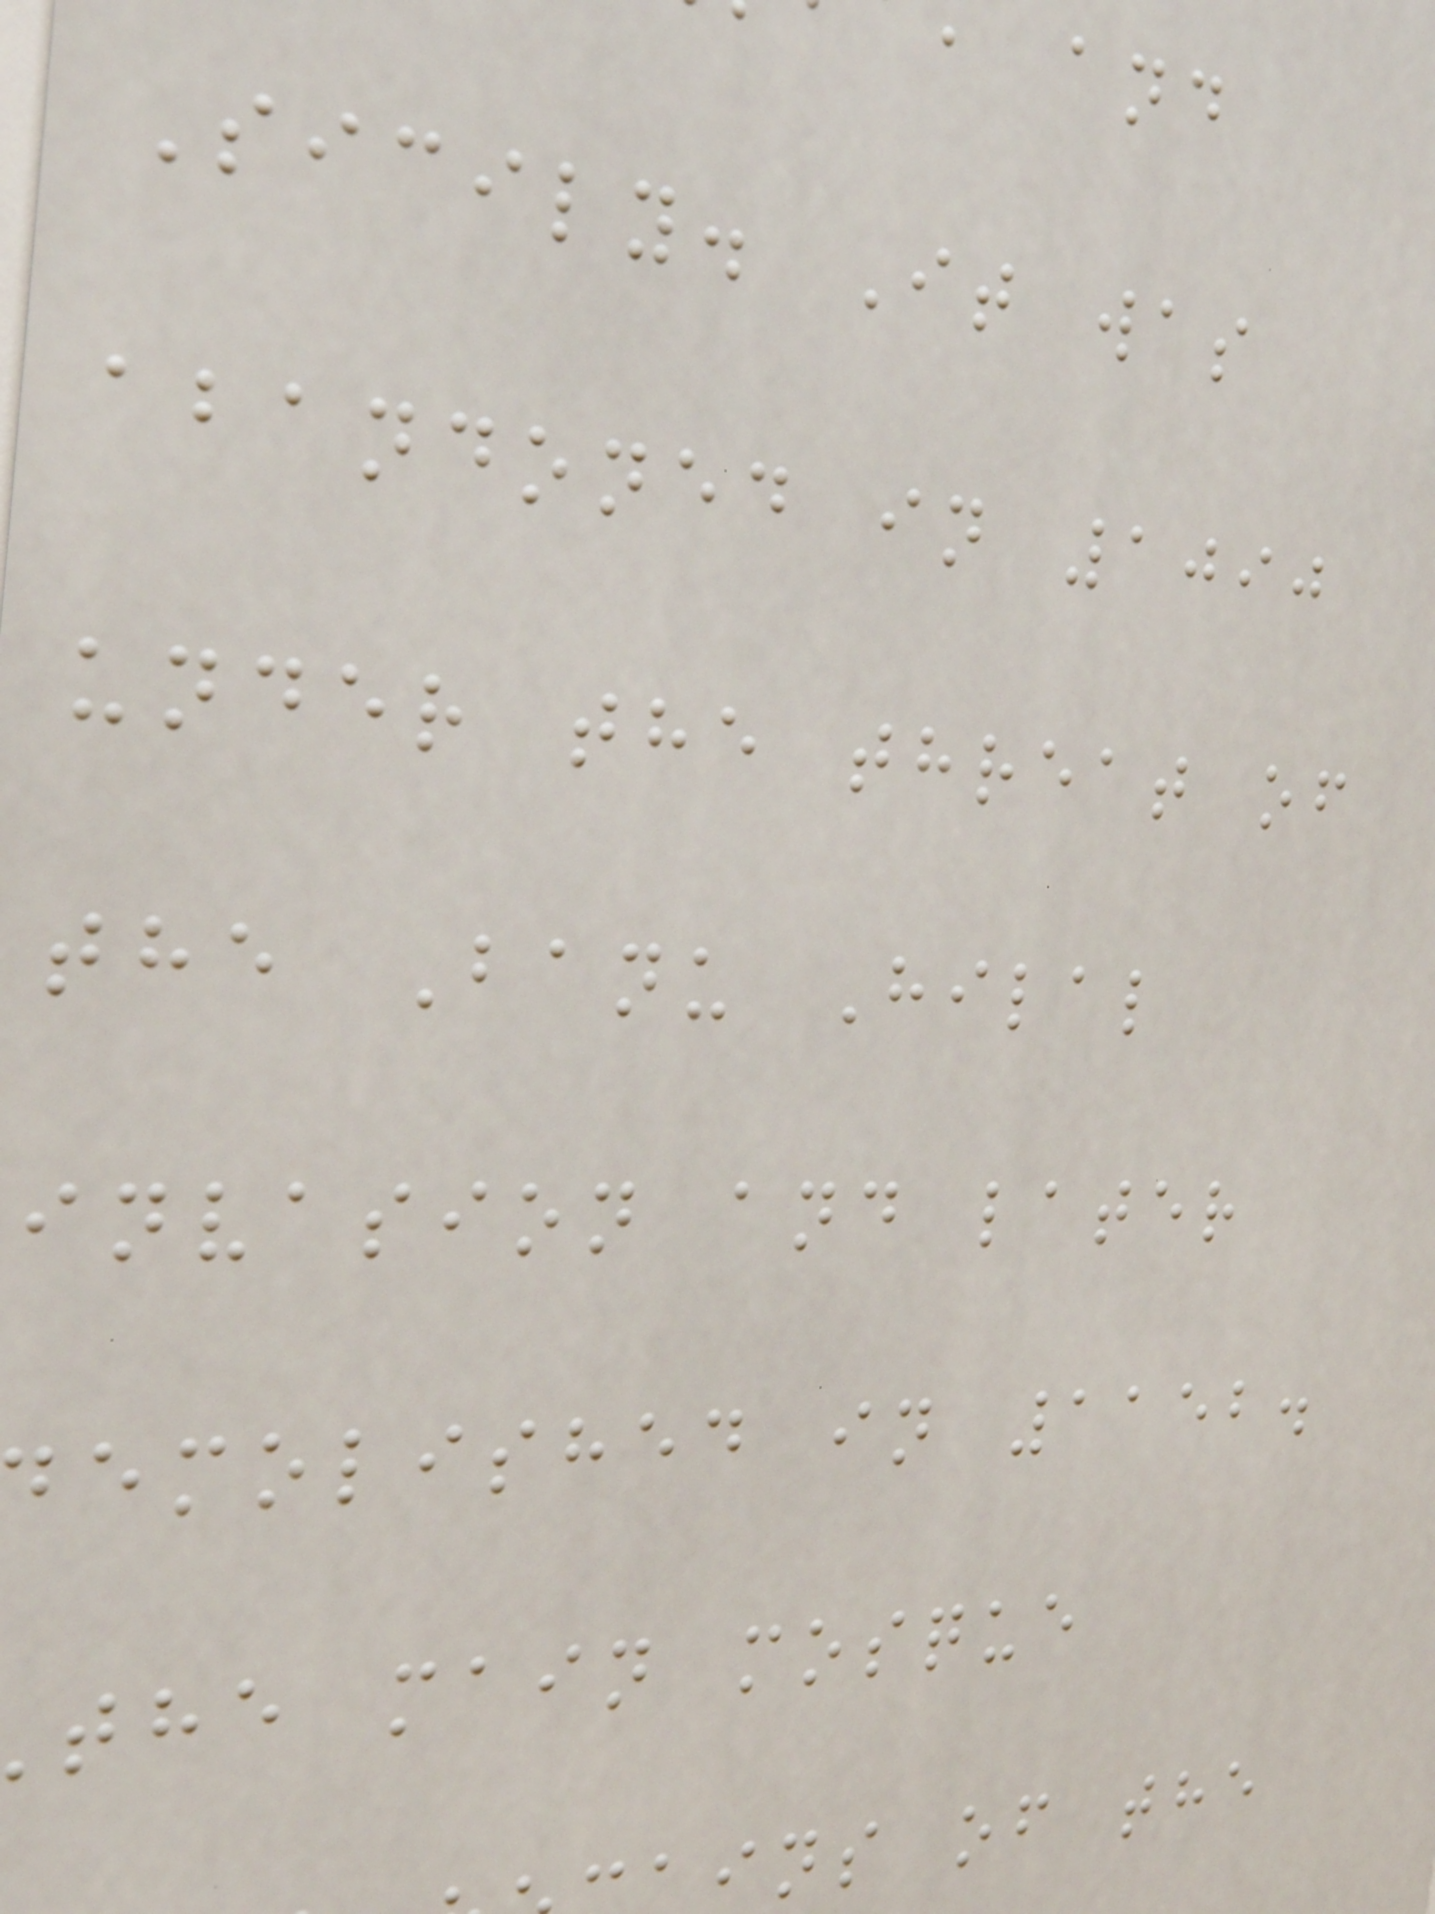Sicily. It was
abandoned in 1090
under the threat of
the Banu Hilal
invasion and later
emolished in 1152.
the main mosque
ins of the
